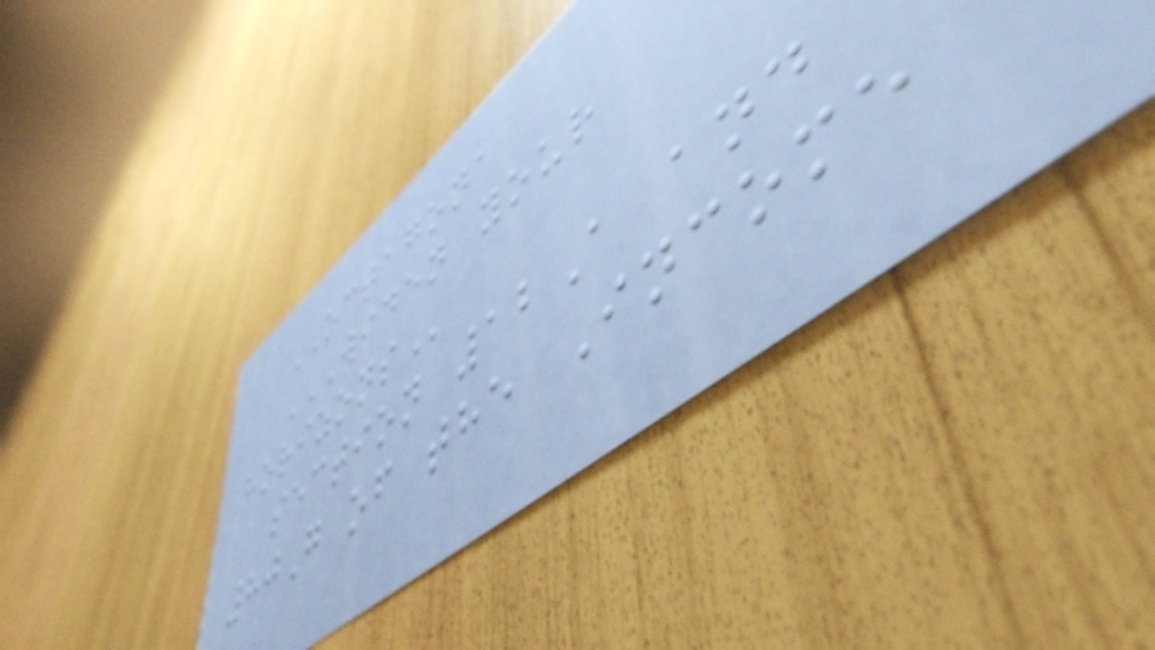OCTAGONA
WIDEN YOUR
HORIZONS
section 12A and
80G of the Income
